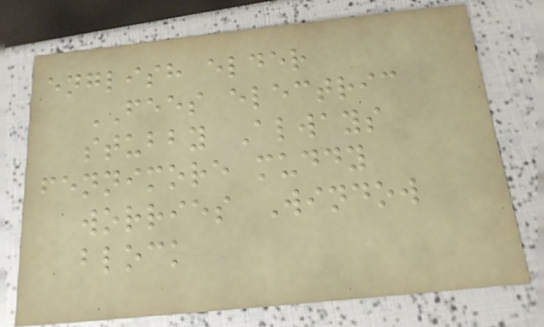english elder
FEES electric
stubby Always
fennimore muddy
worries Window
block
